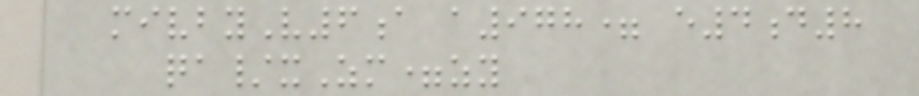mivbyV6a a978= e4d8
qa/xZm=zy
